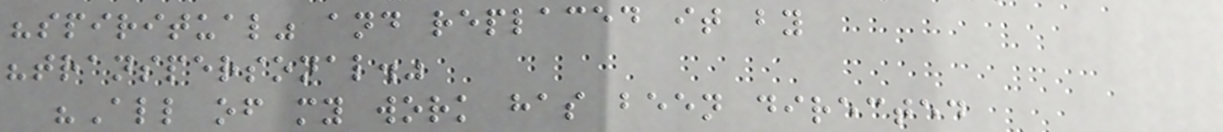"spiritual" and replaced it by
"transpersonal."
"All of my work has been directed
